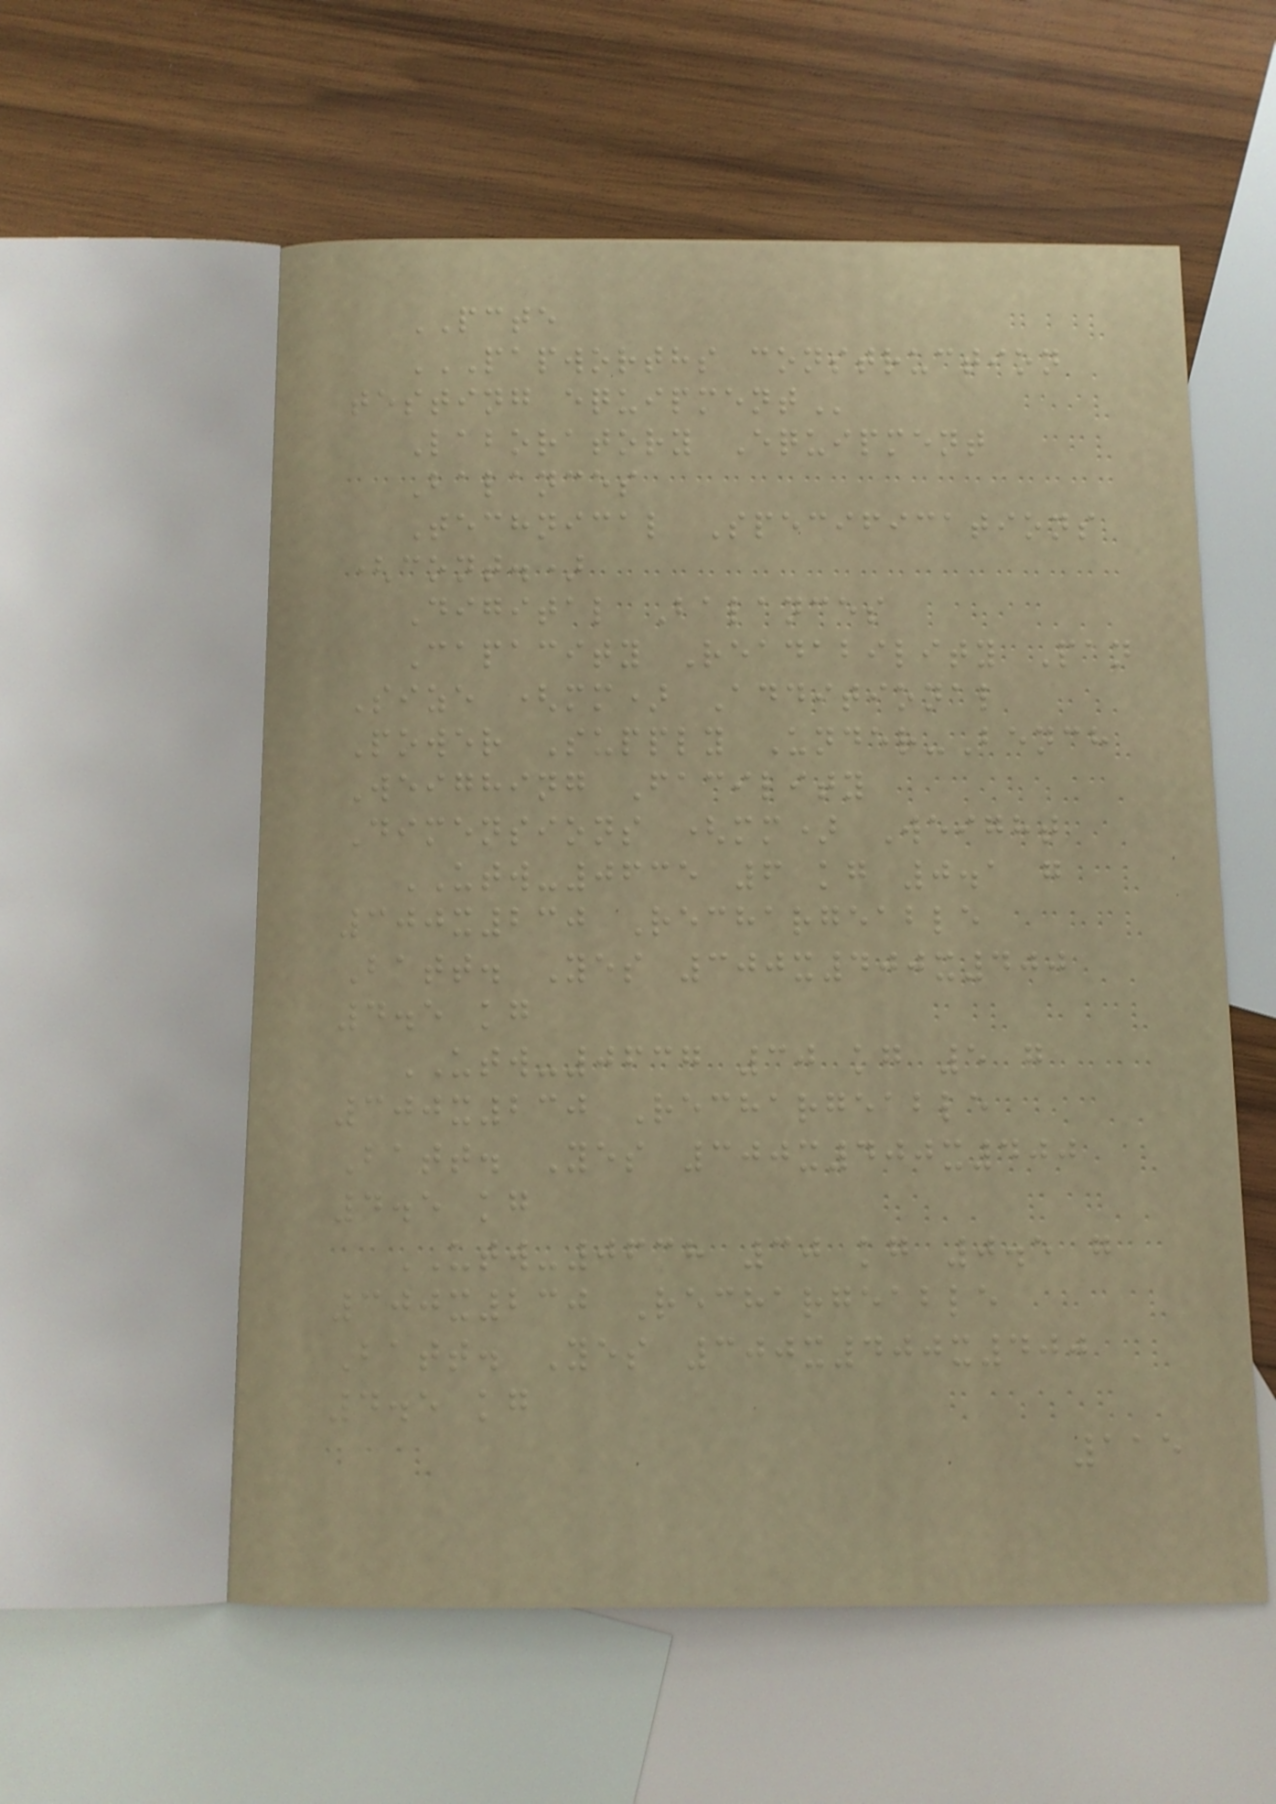PCTE
PAPWORTHS CONSTRUCTION
TESTING EQUIPMENT
Laboratory Equipment
Balances
Technical Specifications
(cont.)
Digital Balances
Capacity Readability Pan
Size (mm) Additional
Power Supply Under-Bench
Weighing Facility
Dimensions (mm) Weight
UTW-0635 6 kg 0.1 g
300x230 Rechargeable
Batt. Yes 300x400x400
4.5 kg
UTW-0637 30 kg 5 g
300x230 Rechargeable
Batt. Yes 300x400x400
4.5 kg
UTW-0638 30 kg 0.5 g
300x230 Rechargeable
Batt. Yes 300x400x400
4.5 kg
115
